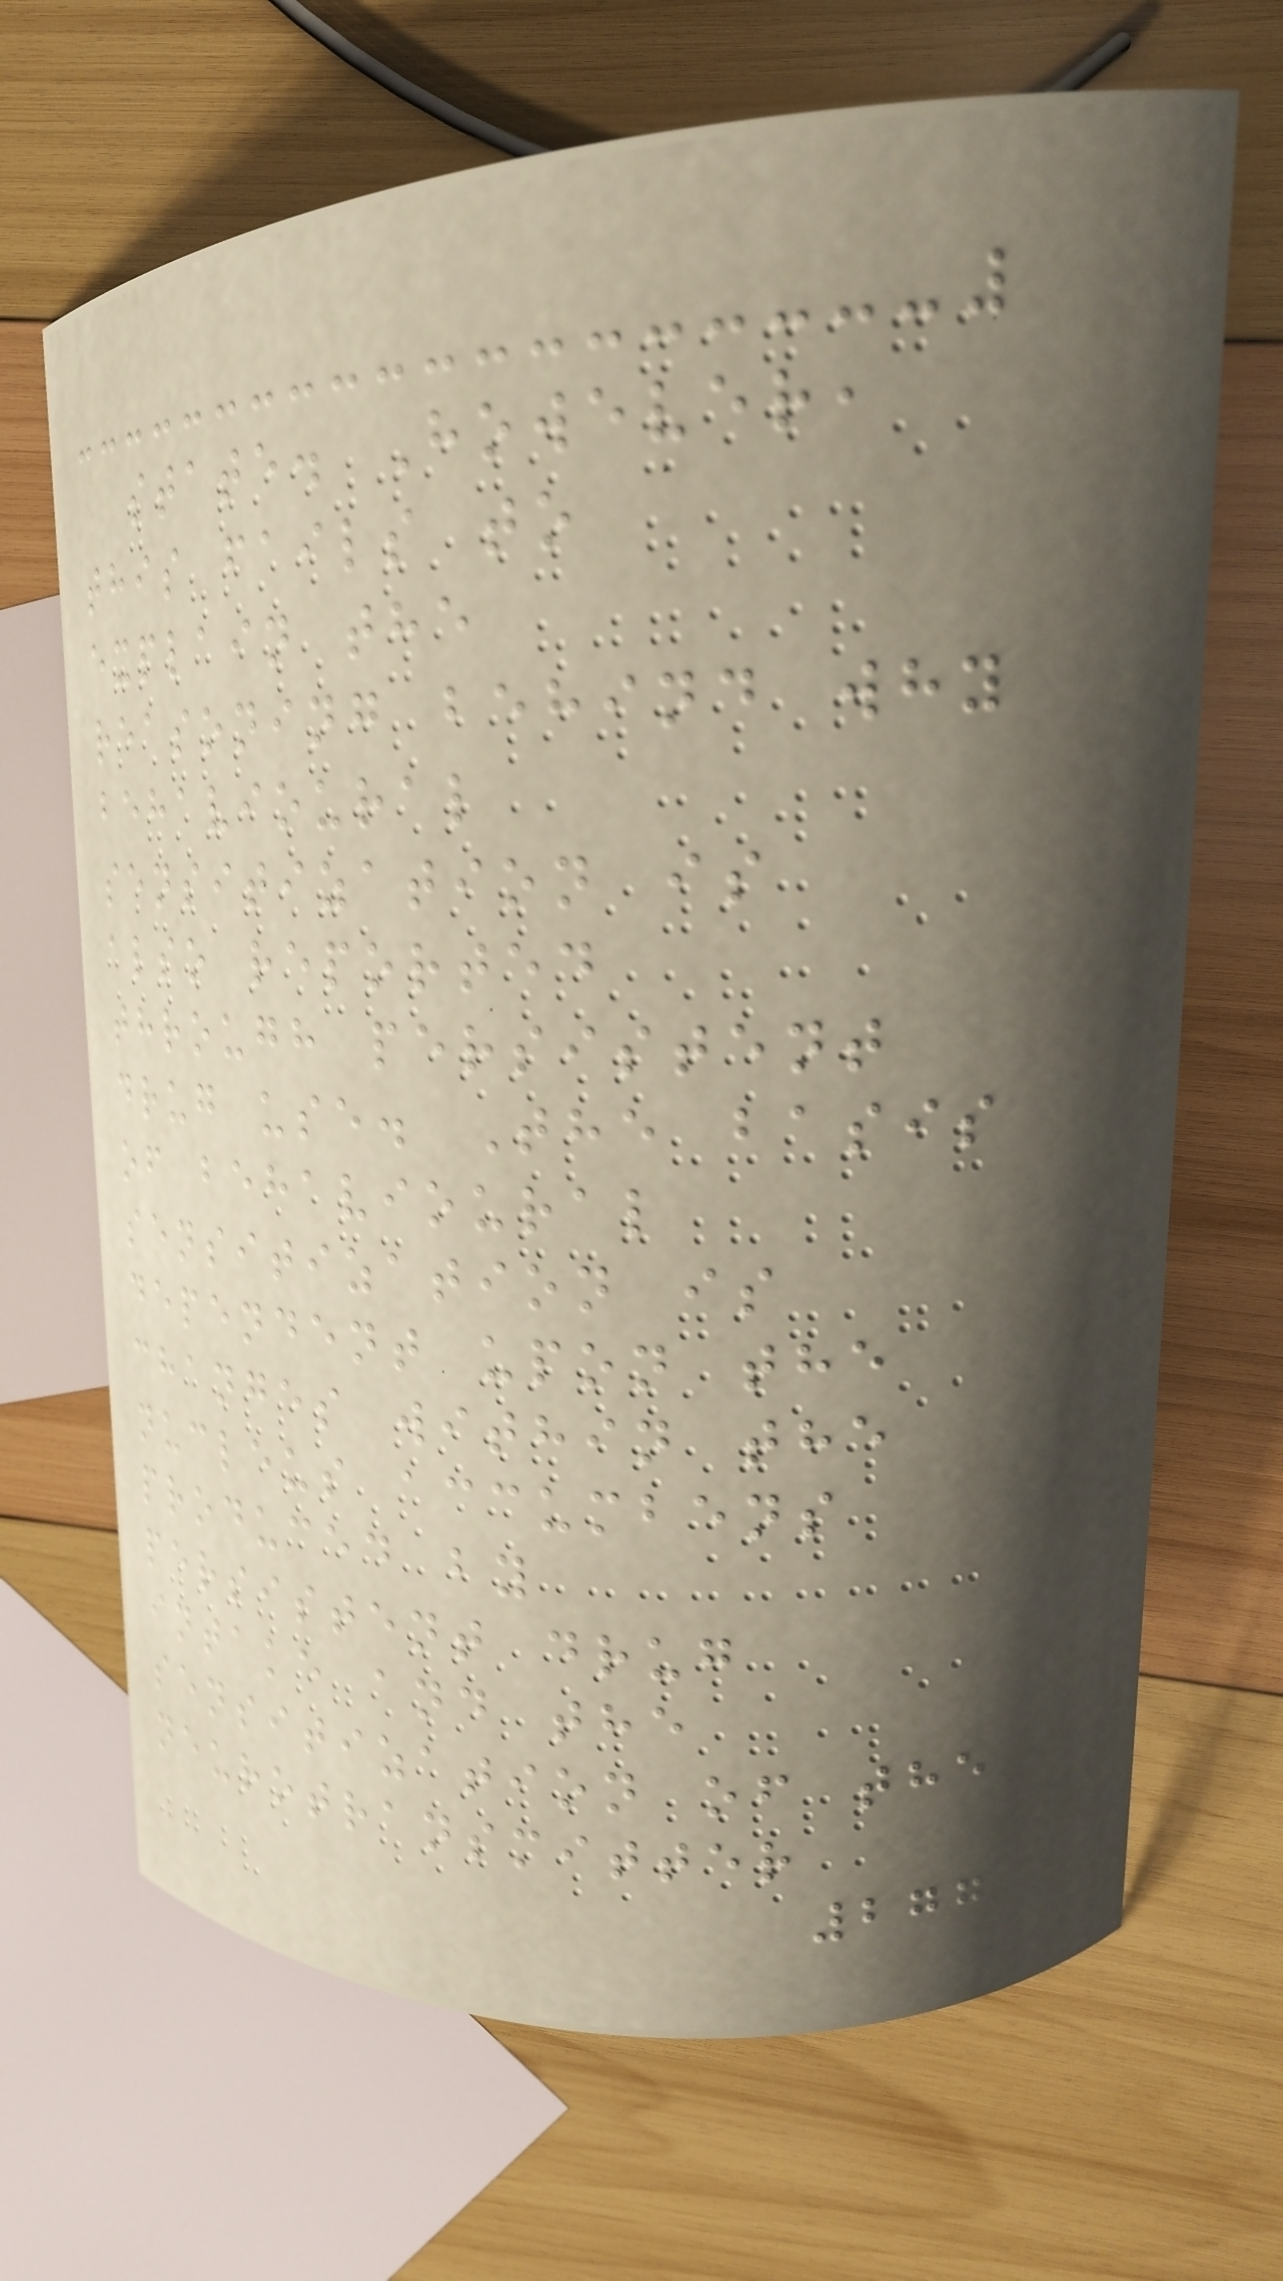state. However,
this fails to
explain the
reasoning behind why
behavioural
sensitization is
also reported
through persistent
drug use. The basis
of behavioural
sensitization is
dependent upon the
changes within the
nucleus accumbens
produced by
persistent drug
intake and the
sensitization of the
neurotransmitter
277
